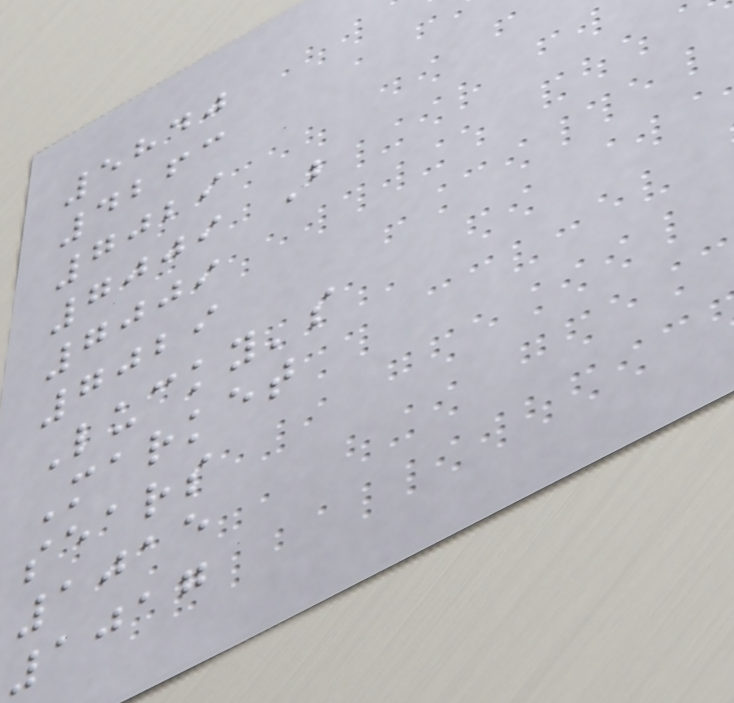5840
4263
7029
7009 B
7009
7029
Lucky's
Market
sears
1015
1017
